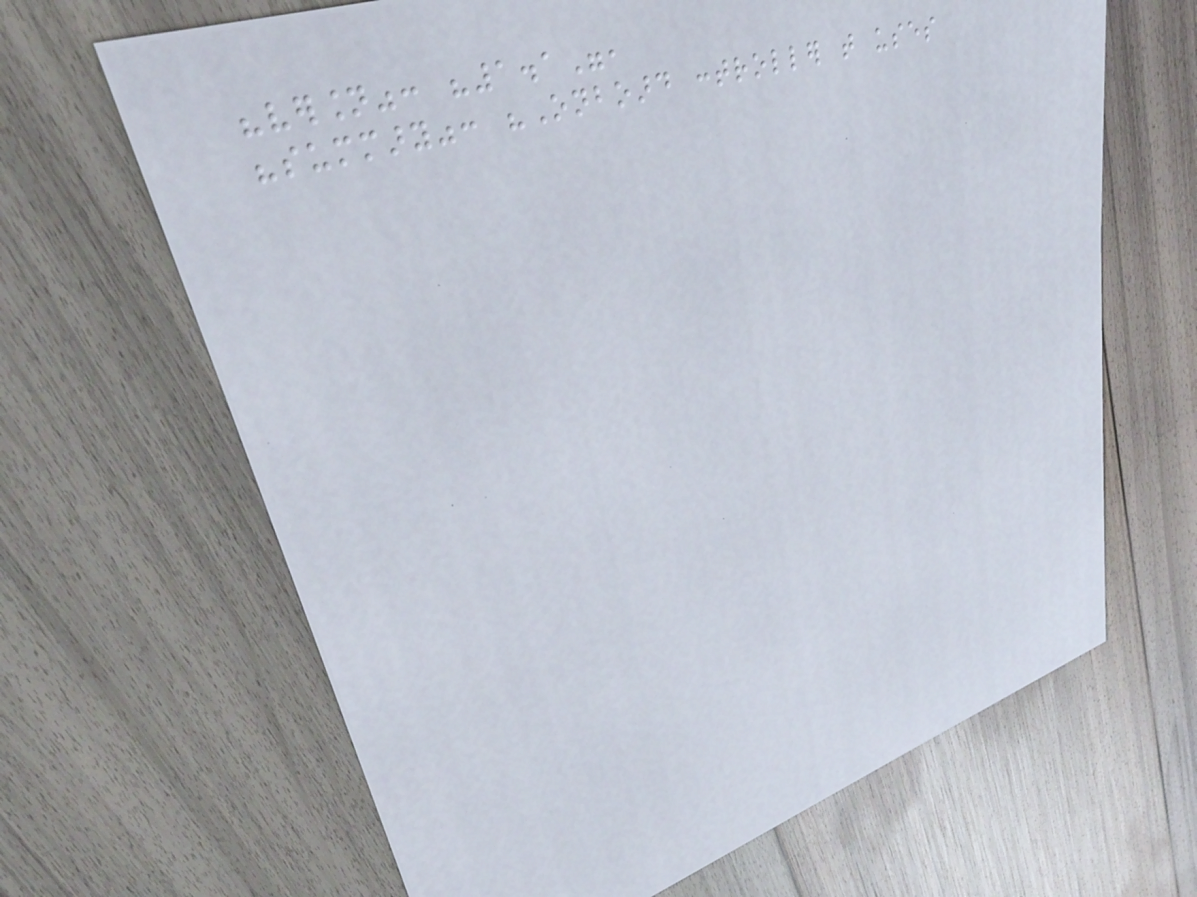"version": "1.1",
"summary": "Onboard controller that uses
